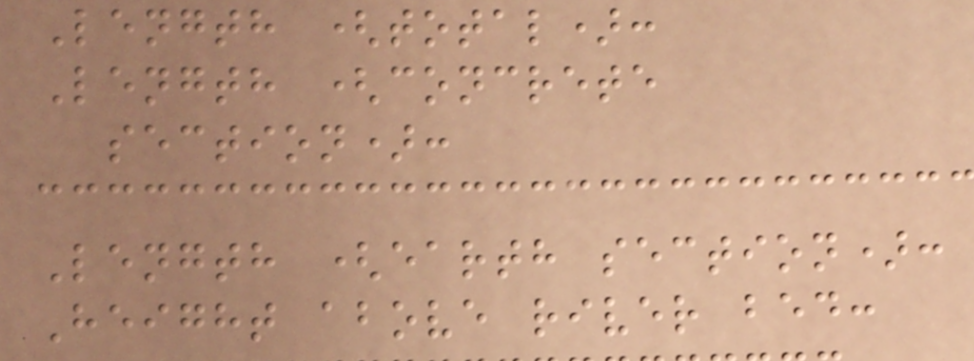Length (total):
Length (concrete
section):
Length (earth section):
Height above river bed:
